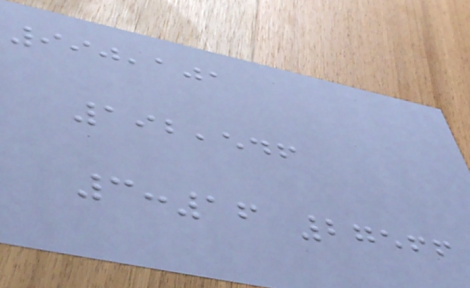990,101
192,546
3:16 27566
